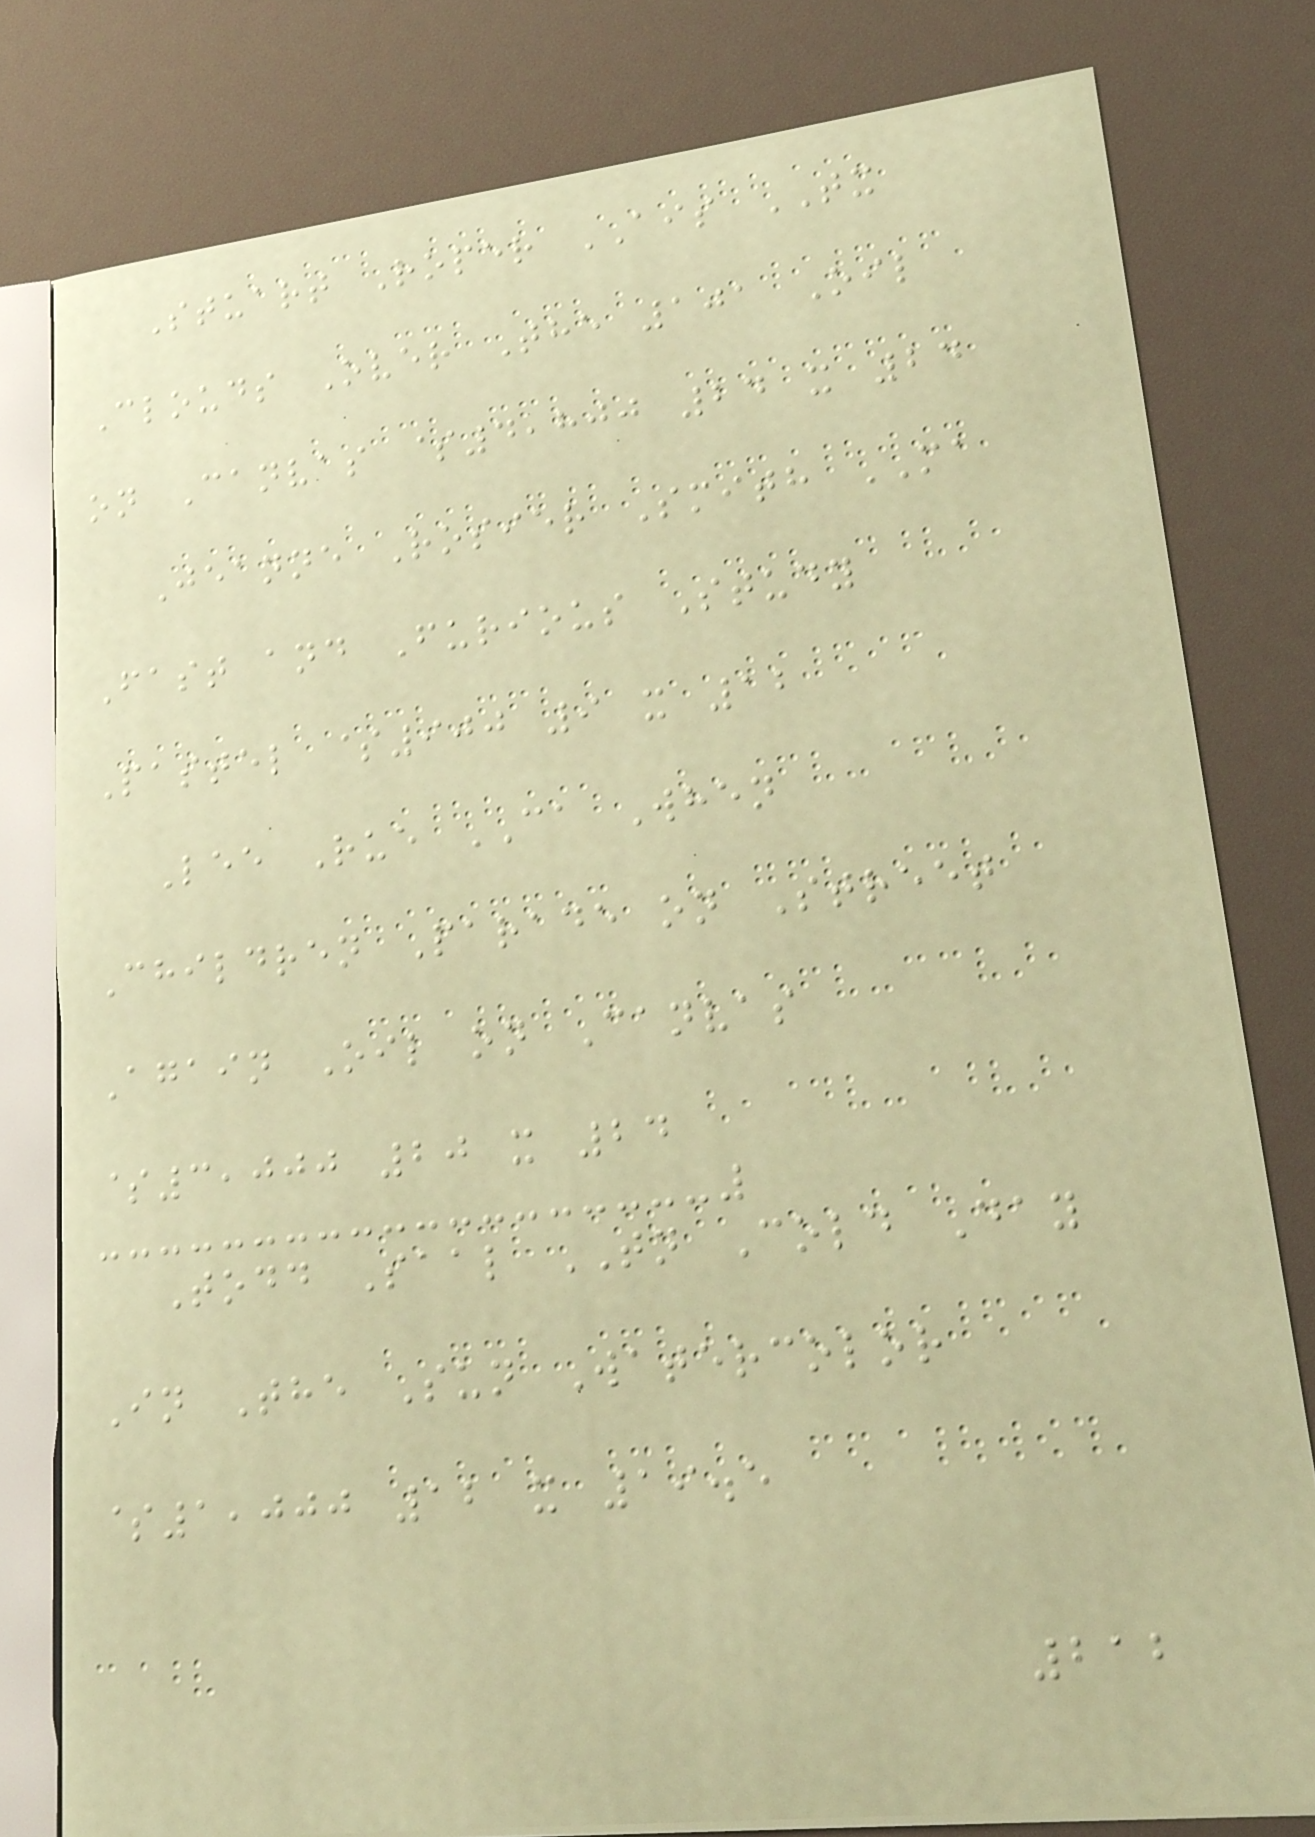Stuart Roper AIS TX
Clouds Over The 101 Oil
on Canvas $4,800 24 x 24
Jeanne Rosier Smith MA
Fast and Furious Study
Pastel $900 9 x 12
Lee Rue CA When
Children Parade on Street
Again Oil on Canvas
$3,000 20 x 24
Todd Saal TN Cold Day
In The Sun Watercolor
$1,000 12 x 19.5
212
